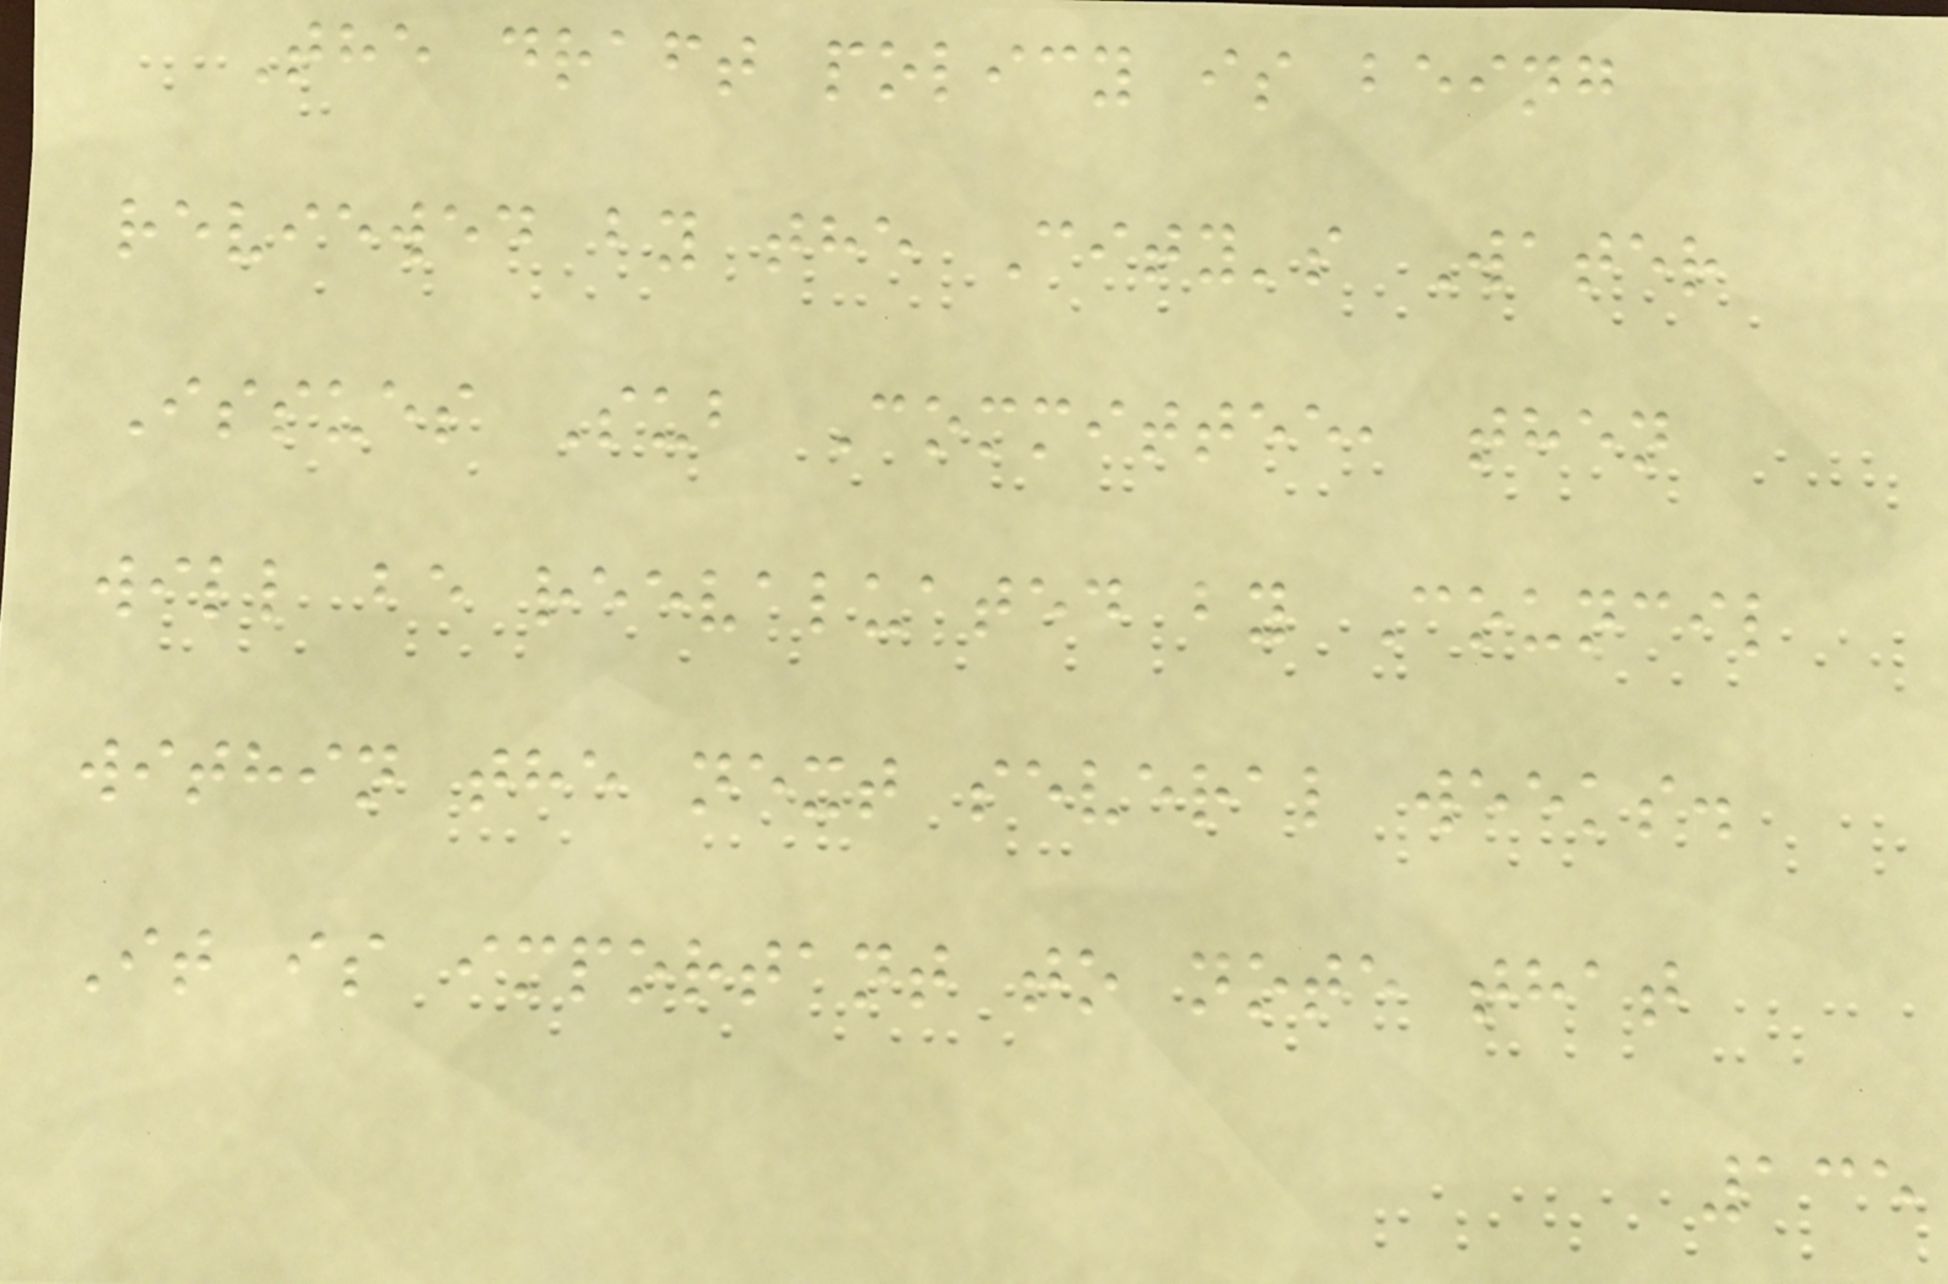The draft policy is being
reviewed by the City's Water
Issues Sub Committee, then
will be reevaluated by Council
within the next several weeks.
It is important to note that
135
